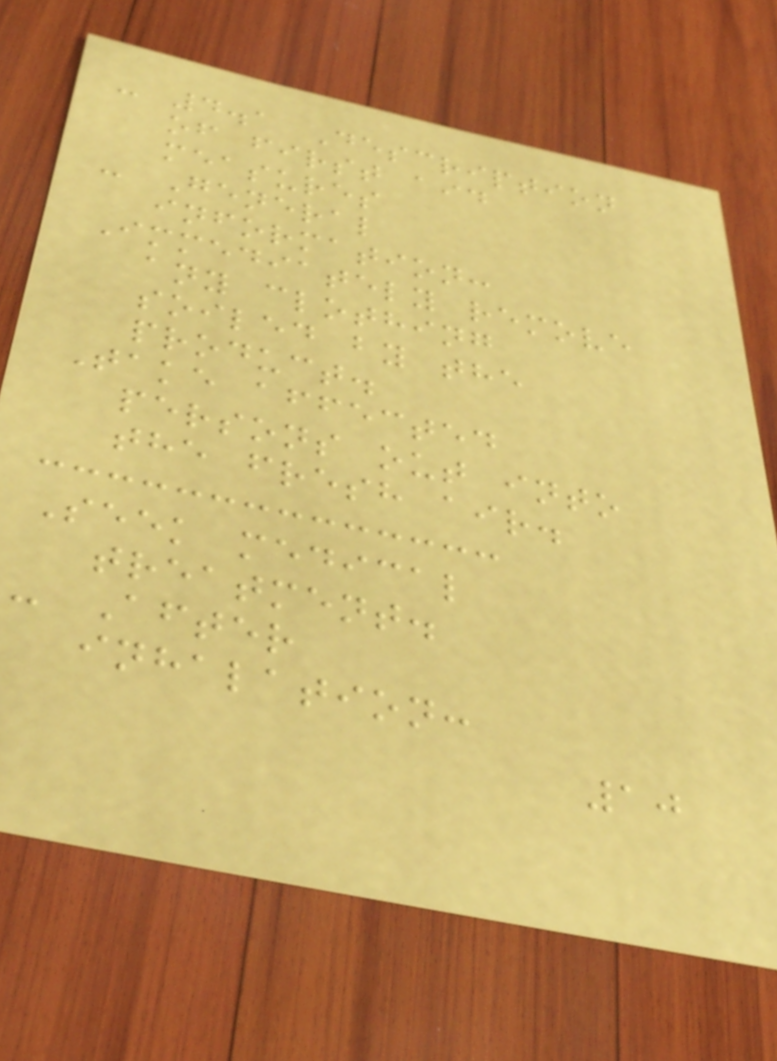- 4.1 Description
of first aid
measures
- General
information:
Immediately remove
any clothing
soiled by the
product.
Take affected
persons out into
the fresh air.
Seek medical
treatment.
- After
inhalation:
10
